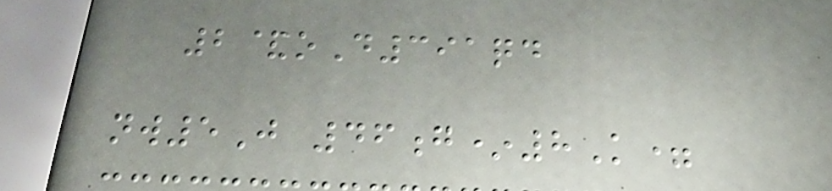2&oD391qd
nw5J 46g*8K=
